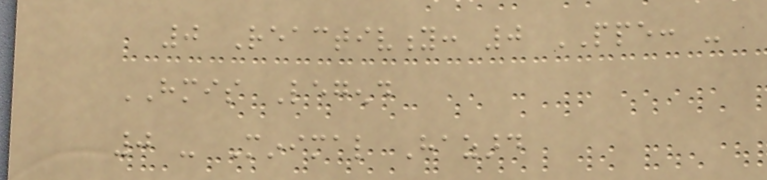0 Reactivity: 0 PPE: -
HMIS Legend
0 - Minimal Hazard
